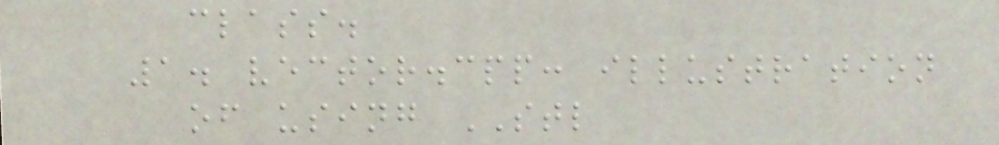class.
1. vector.cpp: illustration
of using STL
